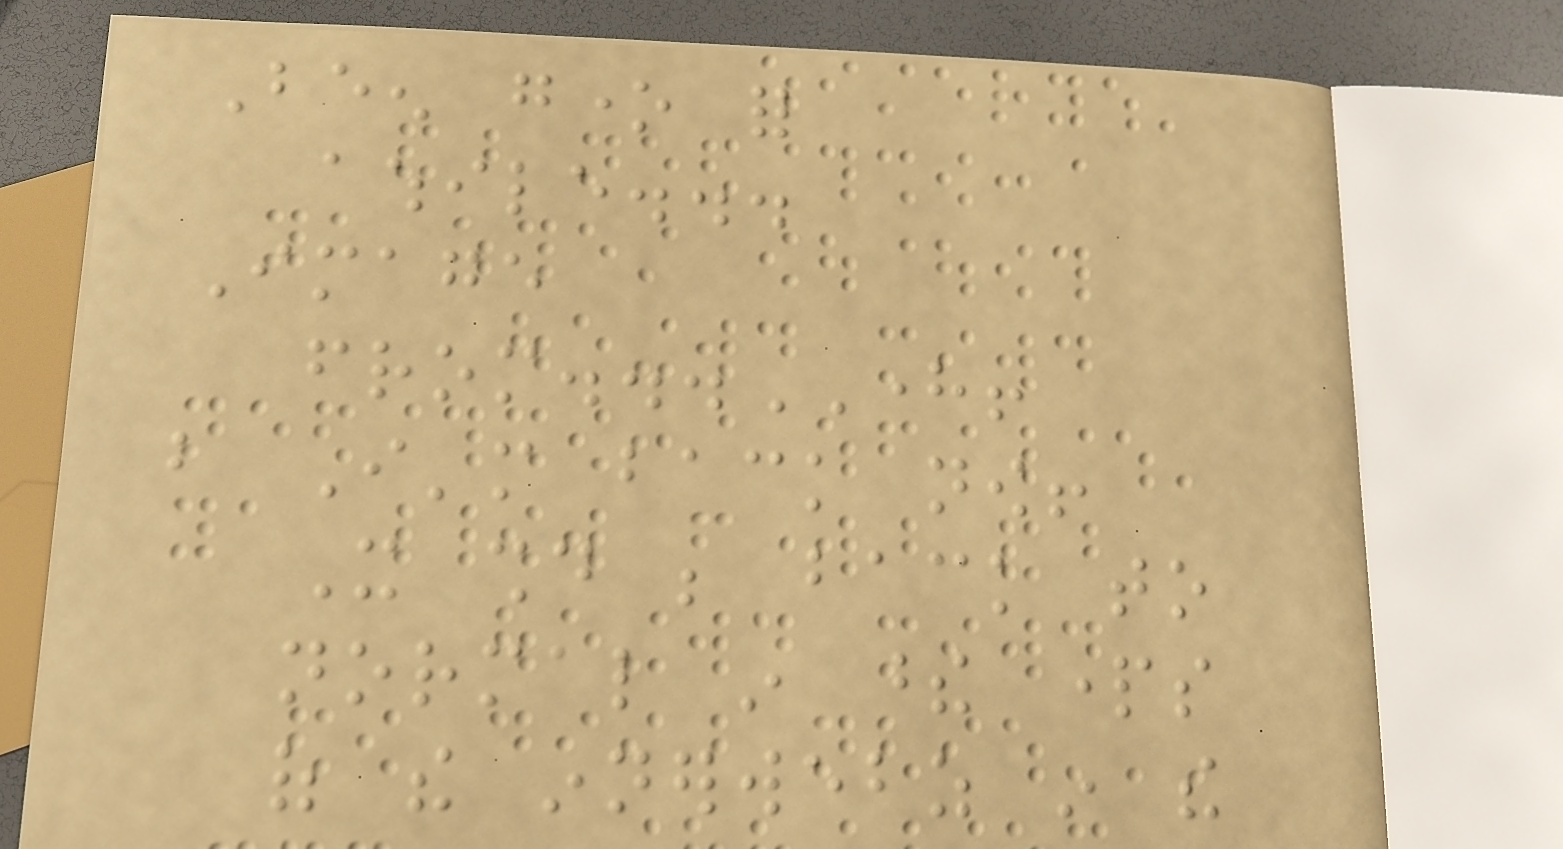Been gone for
awhile...
Image
from...HERE!
but I'm back now!
It should be back to
normal in these parts
of the innerwebz in the
